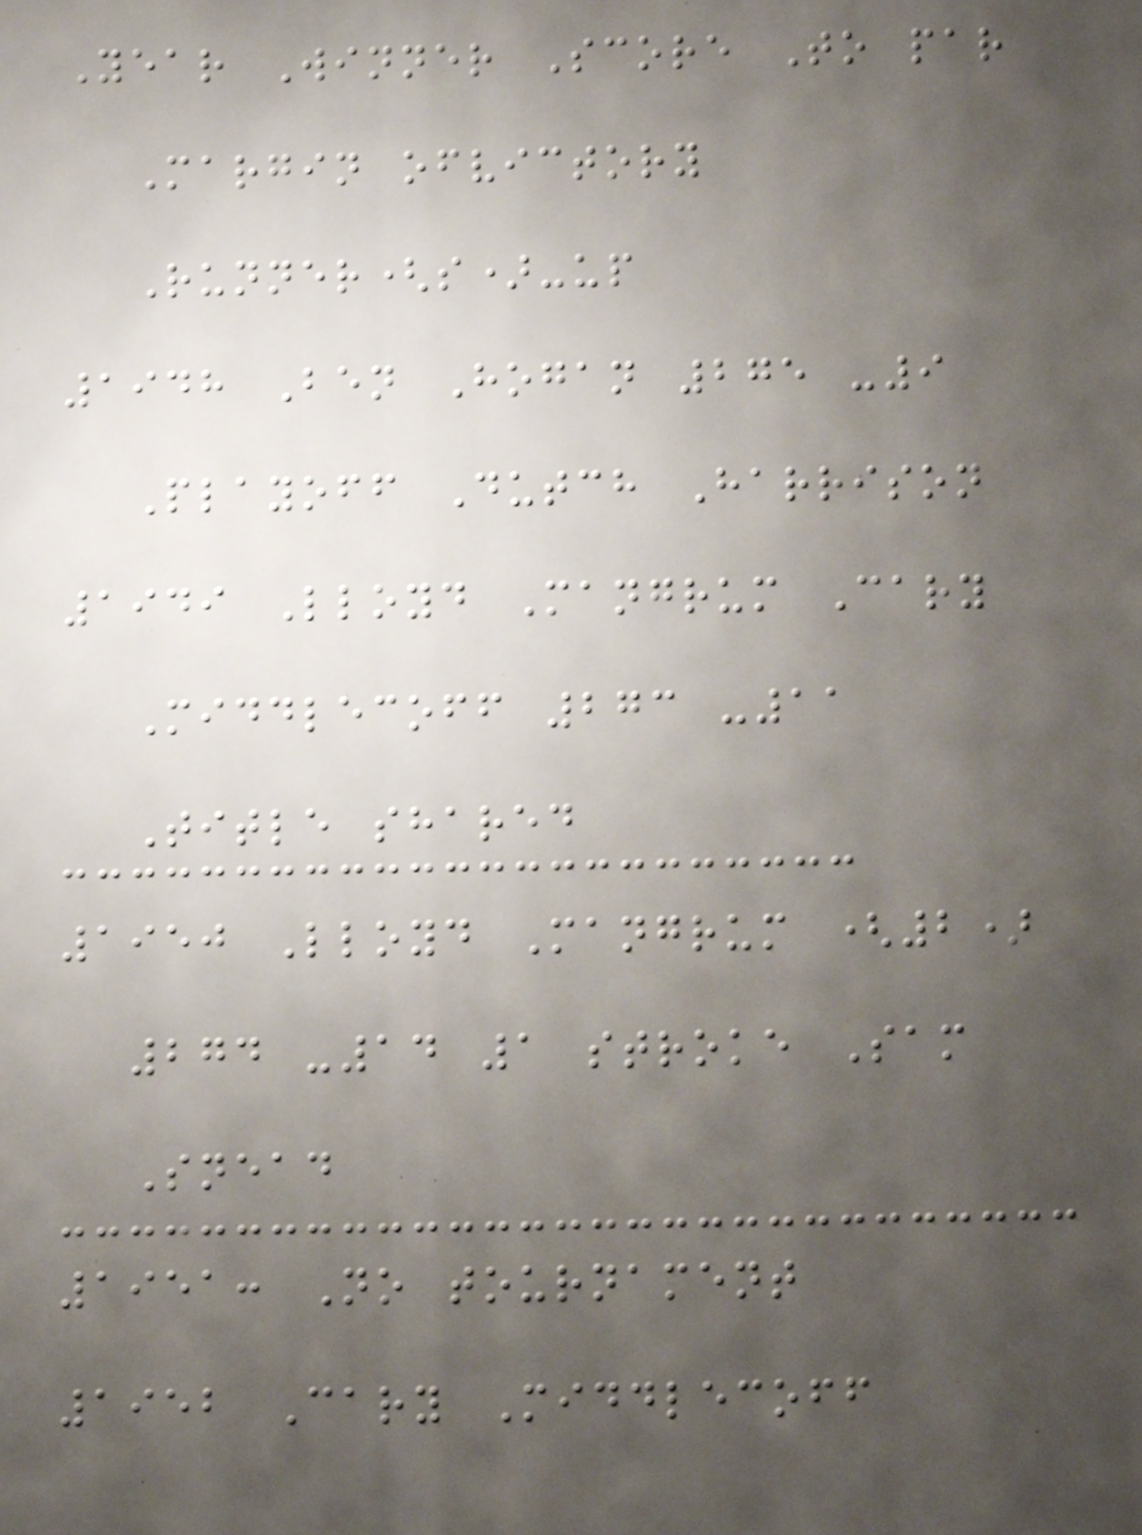Year Winner Score To par
Margin ofvictory
Runner(s)-up
1948 Ben Hogan 275 -9
Playoff Dutch Harrison
1949 Lloyd Mangrum Cary
Middlecoff 273 -11
Title shared
1950 Lloyd Mangrum (2)
274 -14 1 stroke Sam
Snead
1951: No tournament
1952 Cary Middlecoff
